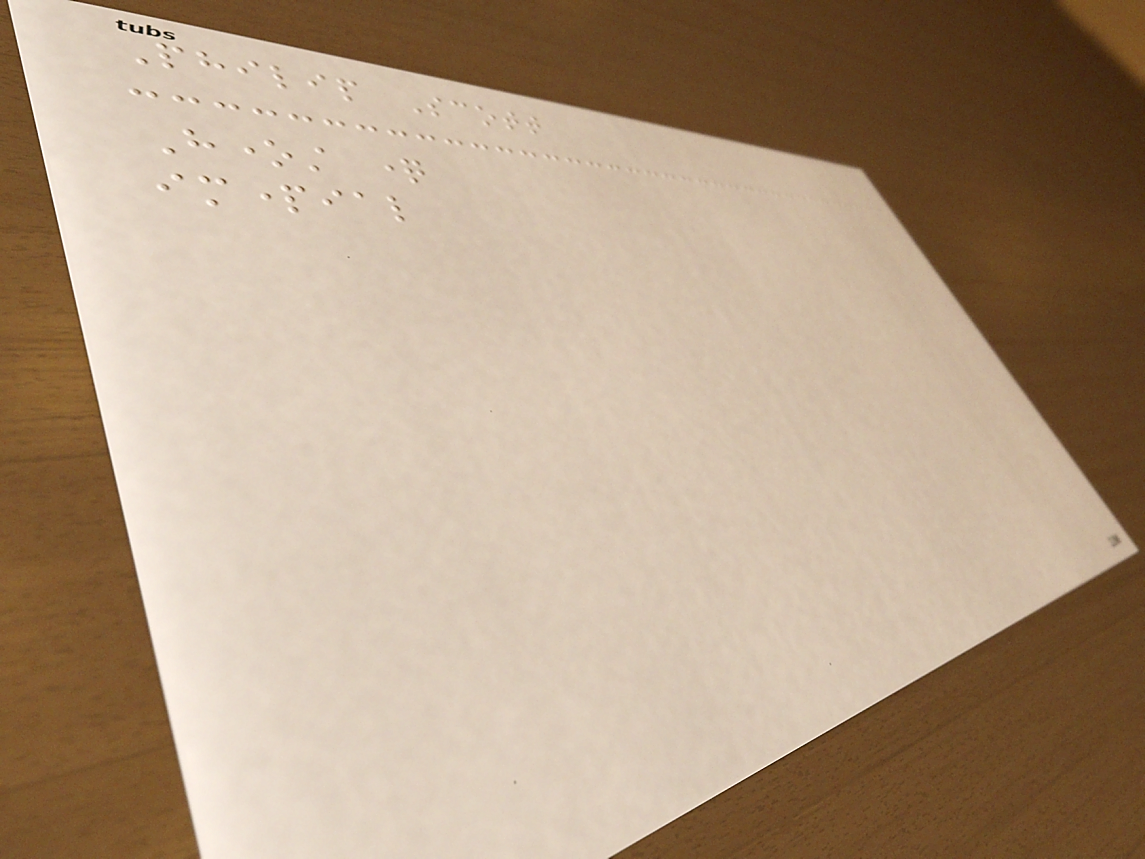Philip Scott
Honest question
impartial
